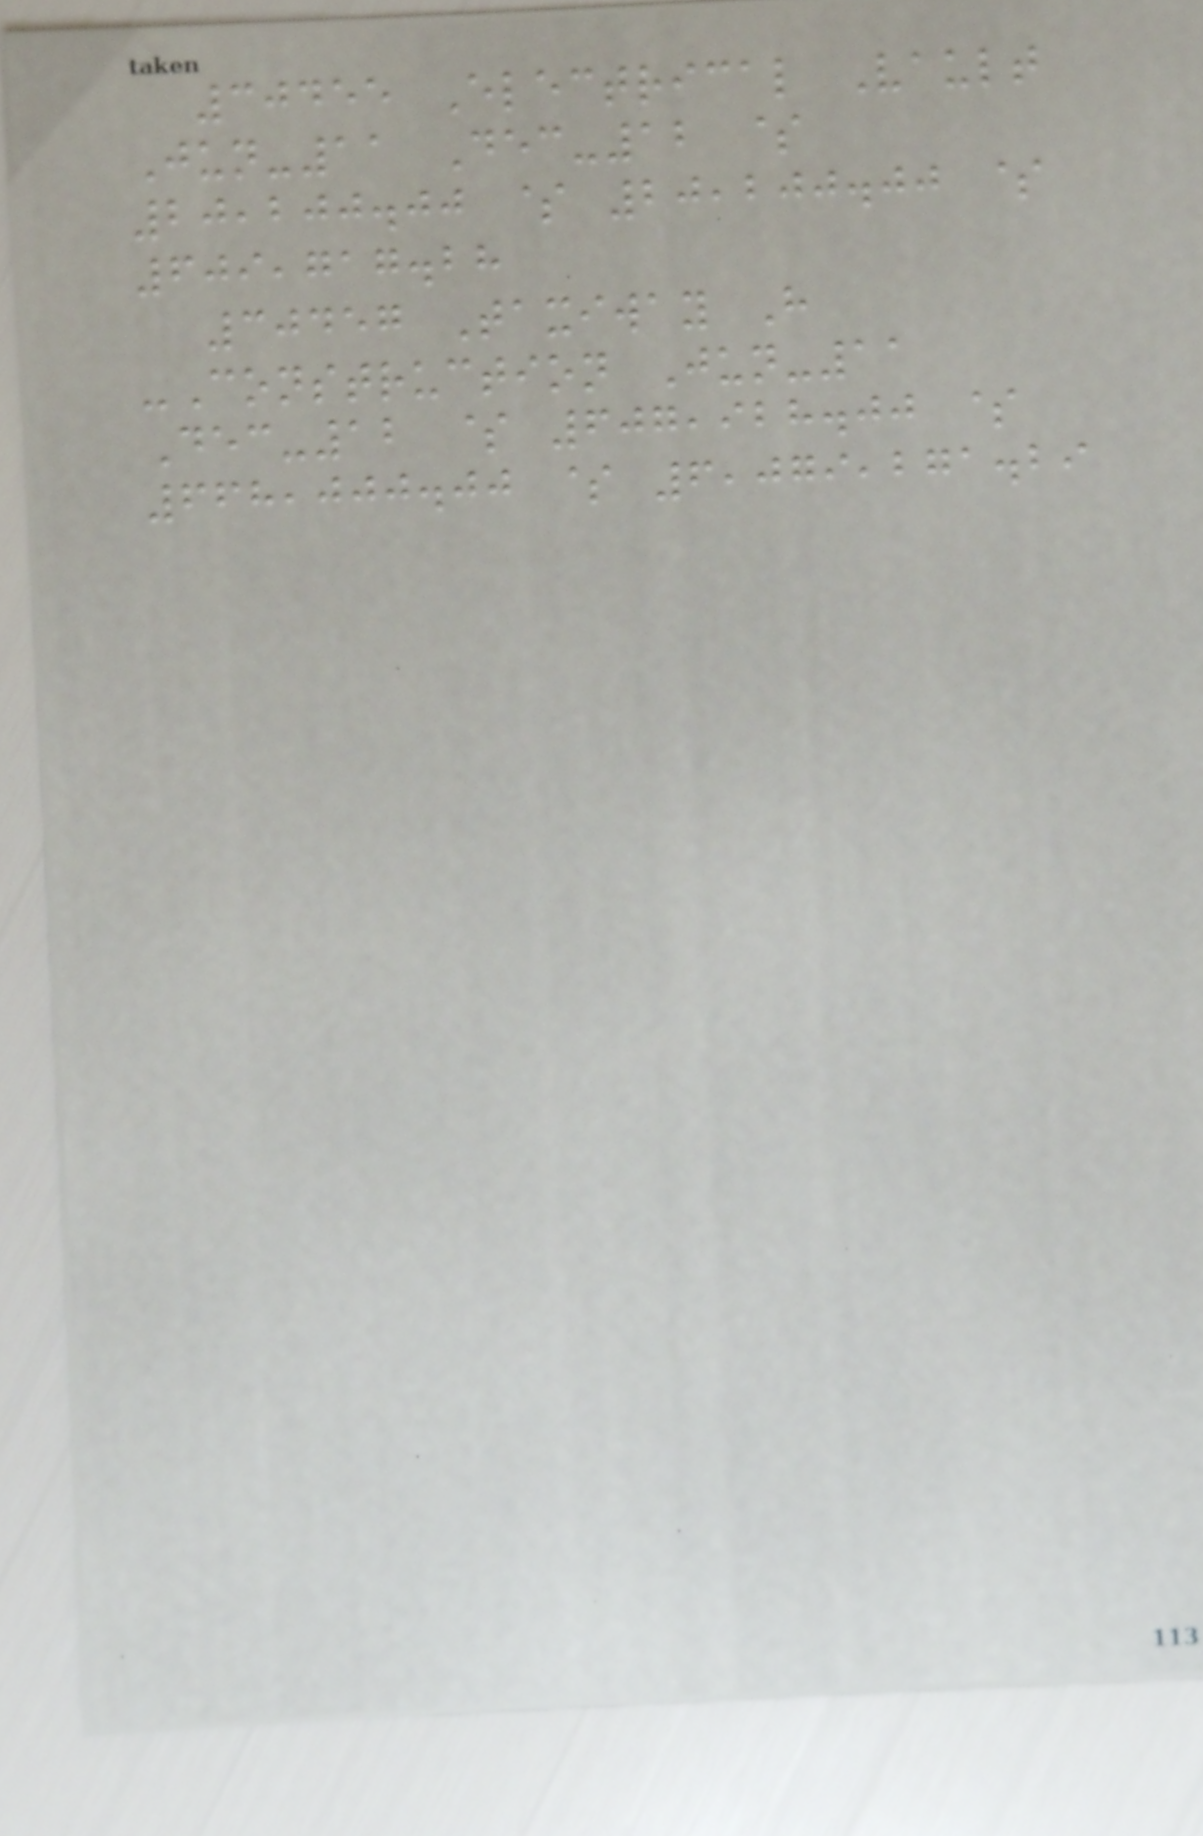30455 Electrical Vault
Jun-11 Dec-12 $
20,200.00 $ 20,200.00 $
609,717.28
30457 Taxiway H
-Construction Jun-11
Dec-12 $ 607,928.00 $
668,000.00 $ 6,079,271.29
